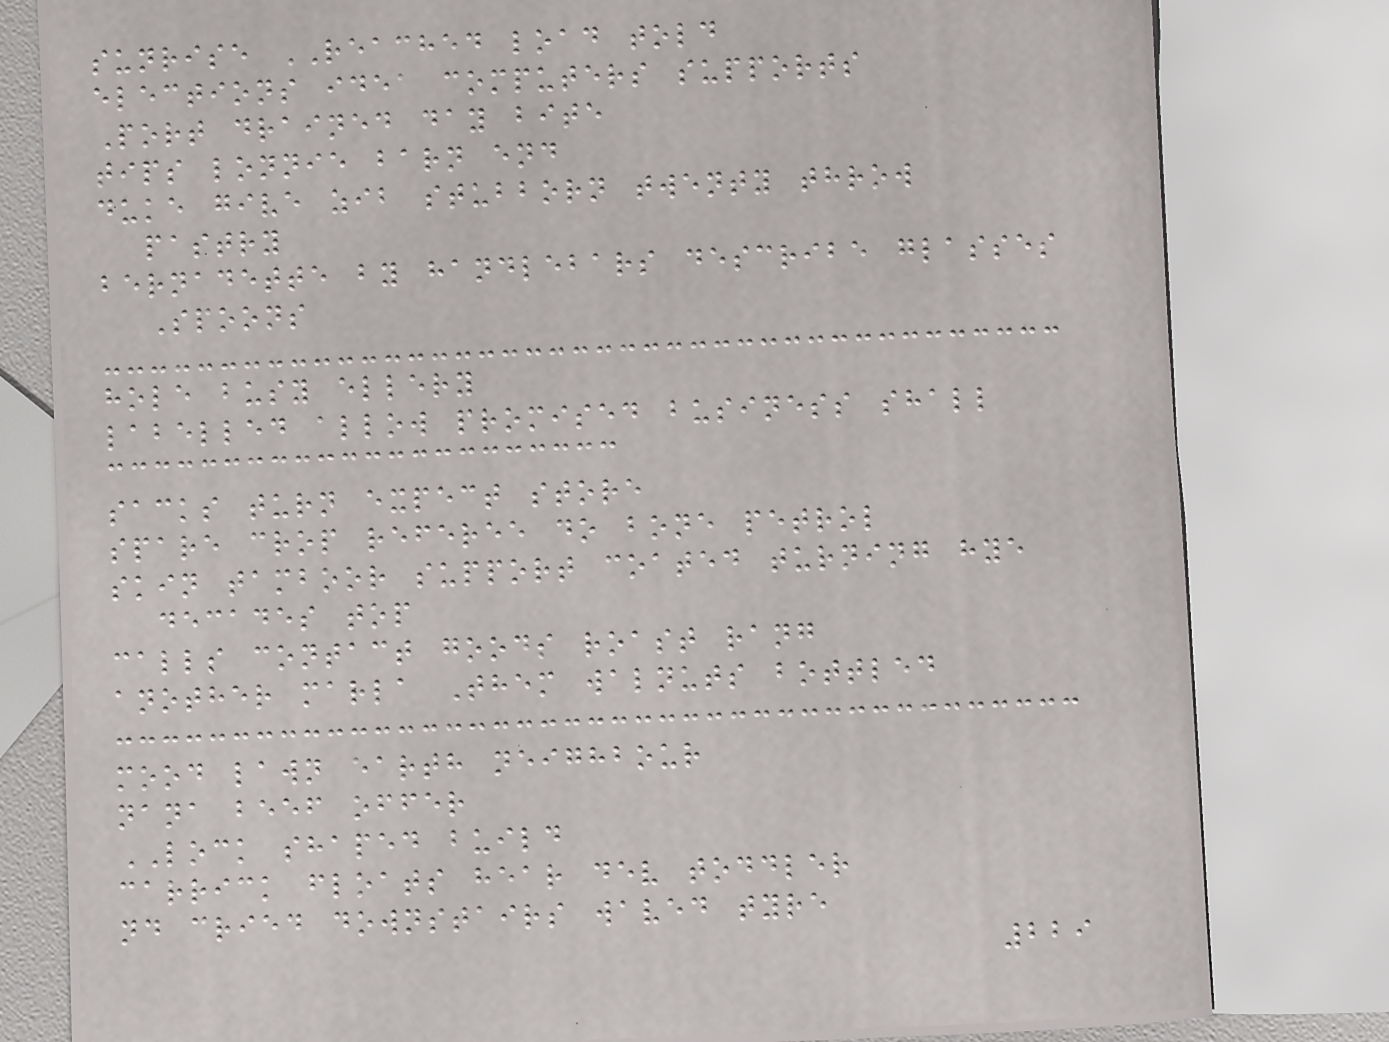sunrise REACHED load told
elections idea computers supports
Port drained day bite
tips lonnie barn end
duke give zib stubborn twenty throw
pastry
bernadette by handlebars describe glasses
Spoons
hole busy ellery
labelled allow promised business shall
sacks turn expect store
spare crop referee do bone petrol
skin tamboor support coated turning hye
decades top
calls contact goods roast rang
another marla Them walnuts bottled
mood lawn earth neighbour
nana beef offer
LOCK shaped build
carrick floats hear dev toddler
nd cried downstairs waved tyre
229
